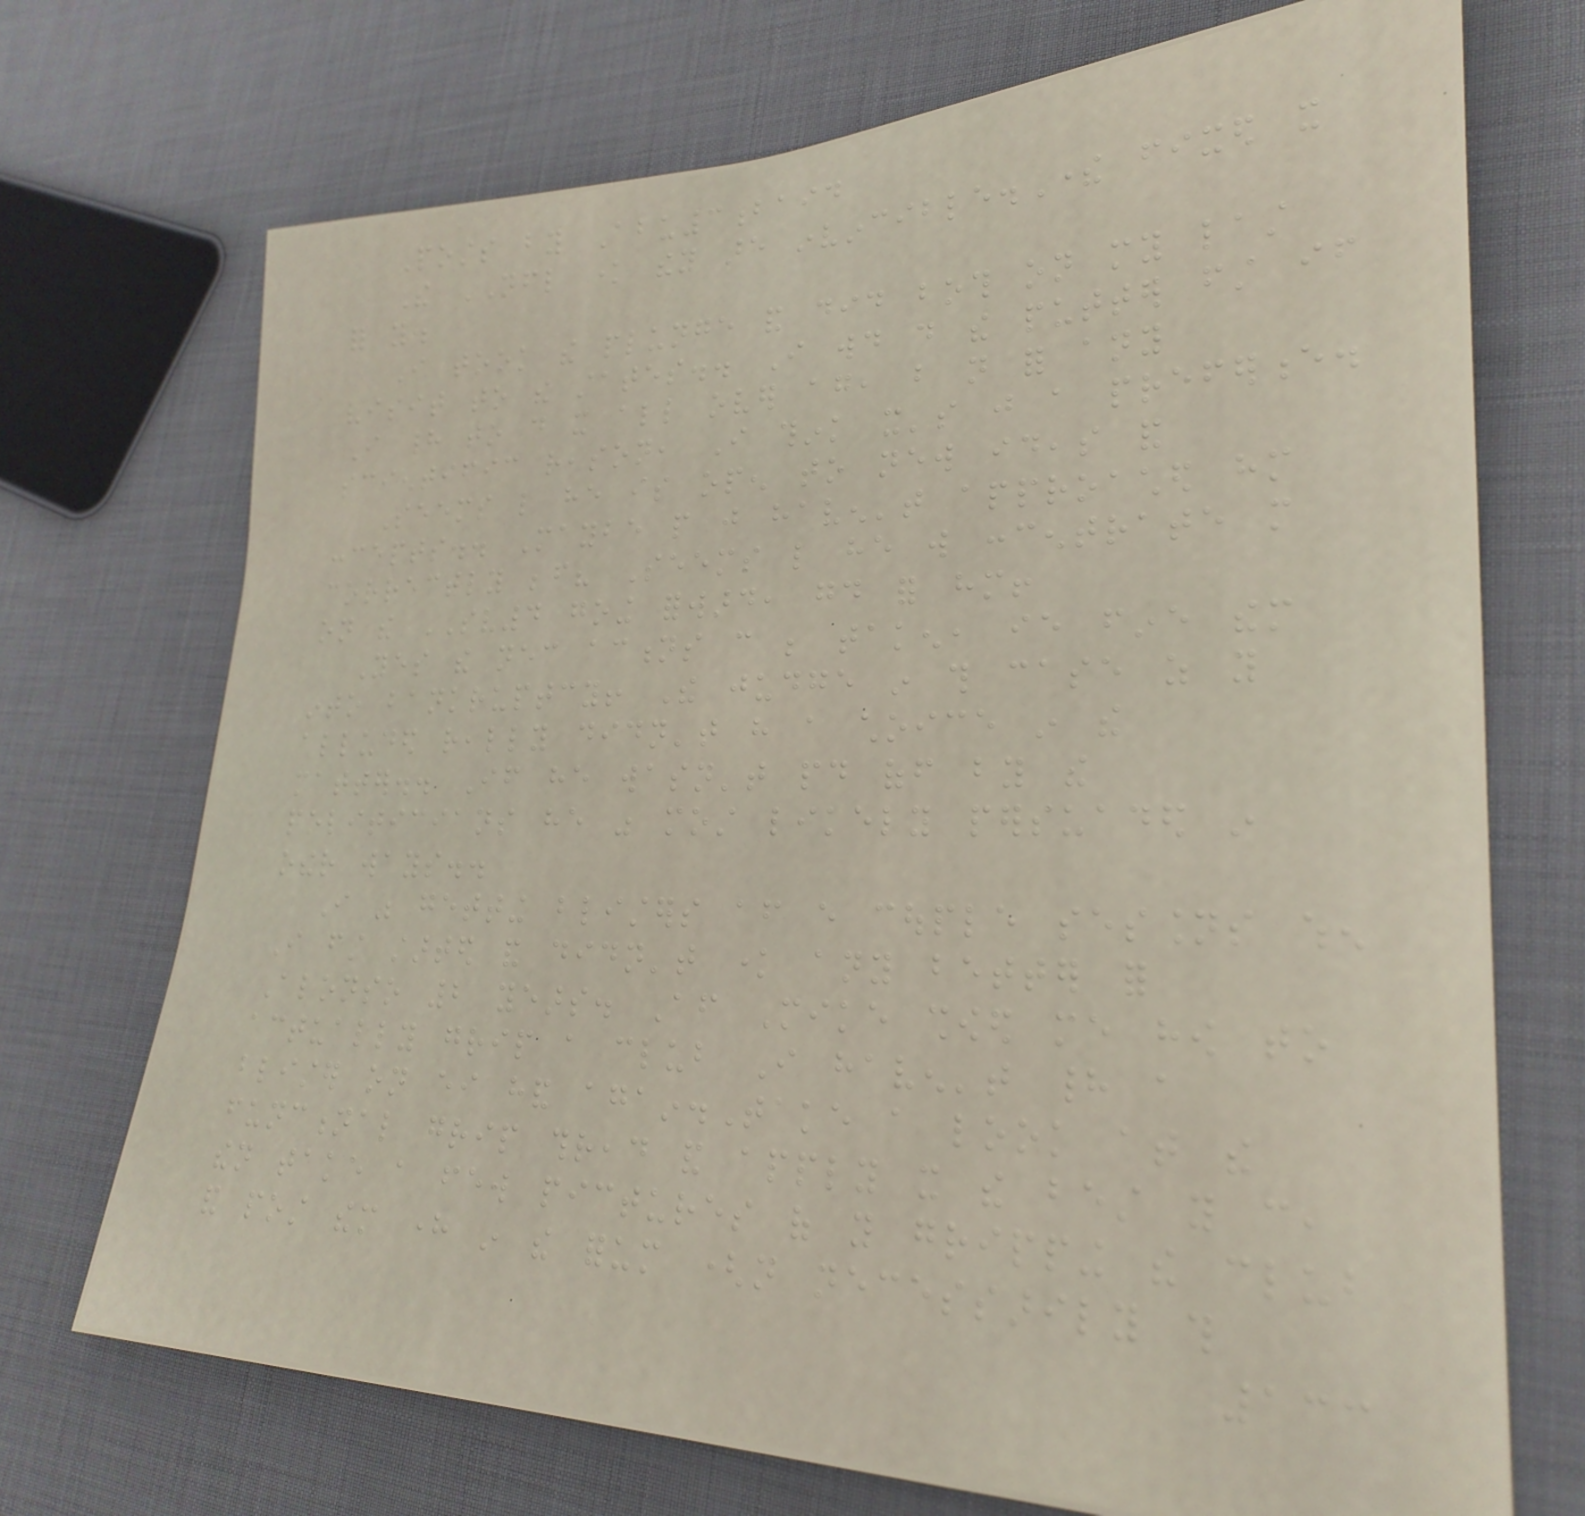Posts by Abu3baid
The NFL know they are invincible.There fixed it
for you.
I took the plunge and did both on my last
visit to the states.. I would do the putter first if
I had to do it all over again, but not for any
scientific reason, I think it's just a preference.
Seems like he is open to new ideas and
concepts.. Maybe people just haven't approached him
correctly before? Seems like he will concentrate more
on the SV4 going forward, good for him!
Yes the necessary actions can be taken, ie fine them
into bankruptcy! The judge in this case as you
alluded really didn't have a choice in the
matter.. If he wasn't paid off by the
politicians he was most likely persuaded in
other ways..
I was getting blisters after every couple sessions when
I first started and didn't know any better for
Alonso 2 years. After Mike showed me how to
actually grip a club I haven't had a
blister on either hand again.Take a look at the
functional grip thread and apply it the best you can,
then take a few pictures of you gripping the club
and post them here in the forum (not necessarily this
133
